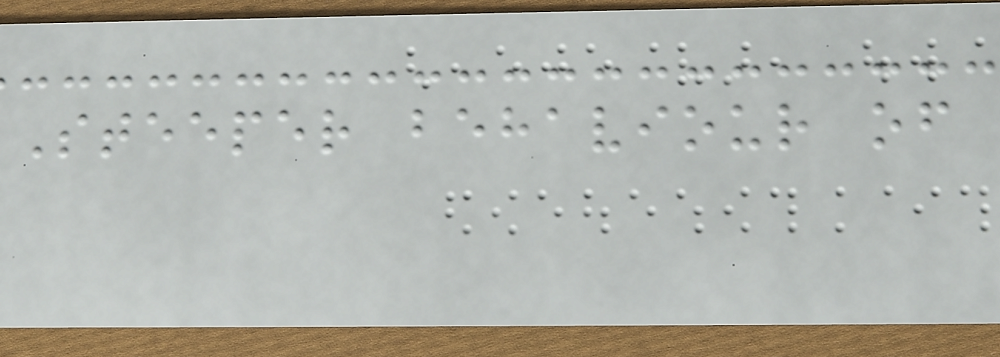Steeper behaviour of
